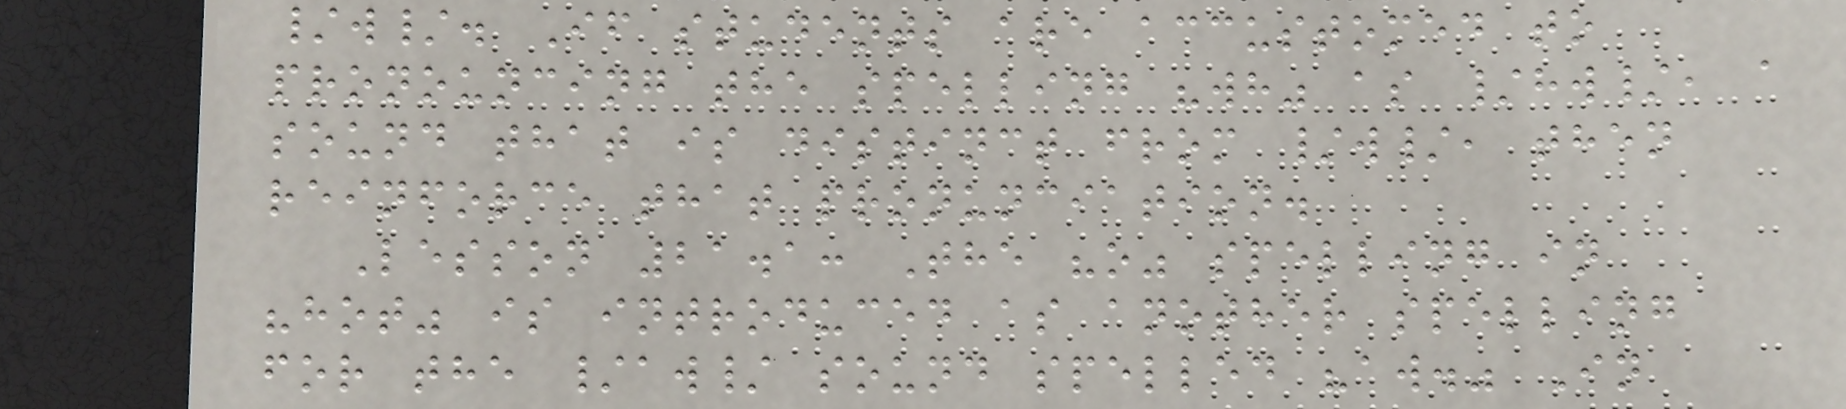/w/. If students are accustomed to
pronouncing the spelling "wh" as /hw/, a
sound that is distinct from /w/, then
reinforce that pronunciation.
Lesson 21.1: The "o" spelling in
"hot" is introduced as another spelling
for the /aw/ sound spelled "aw." In
